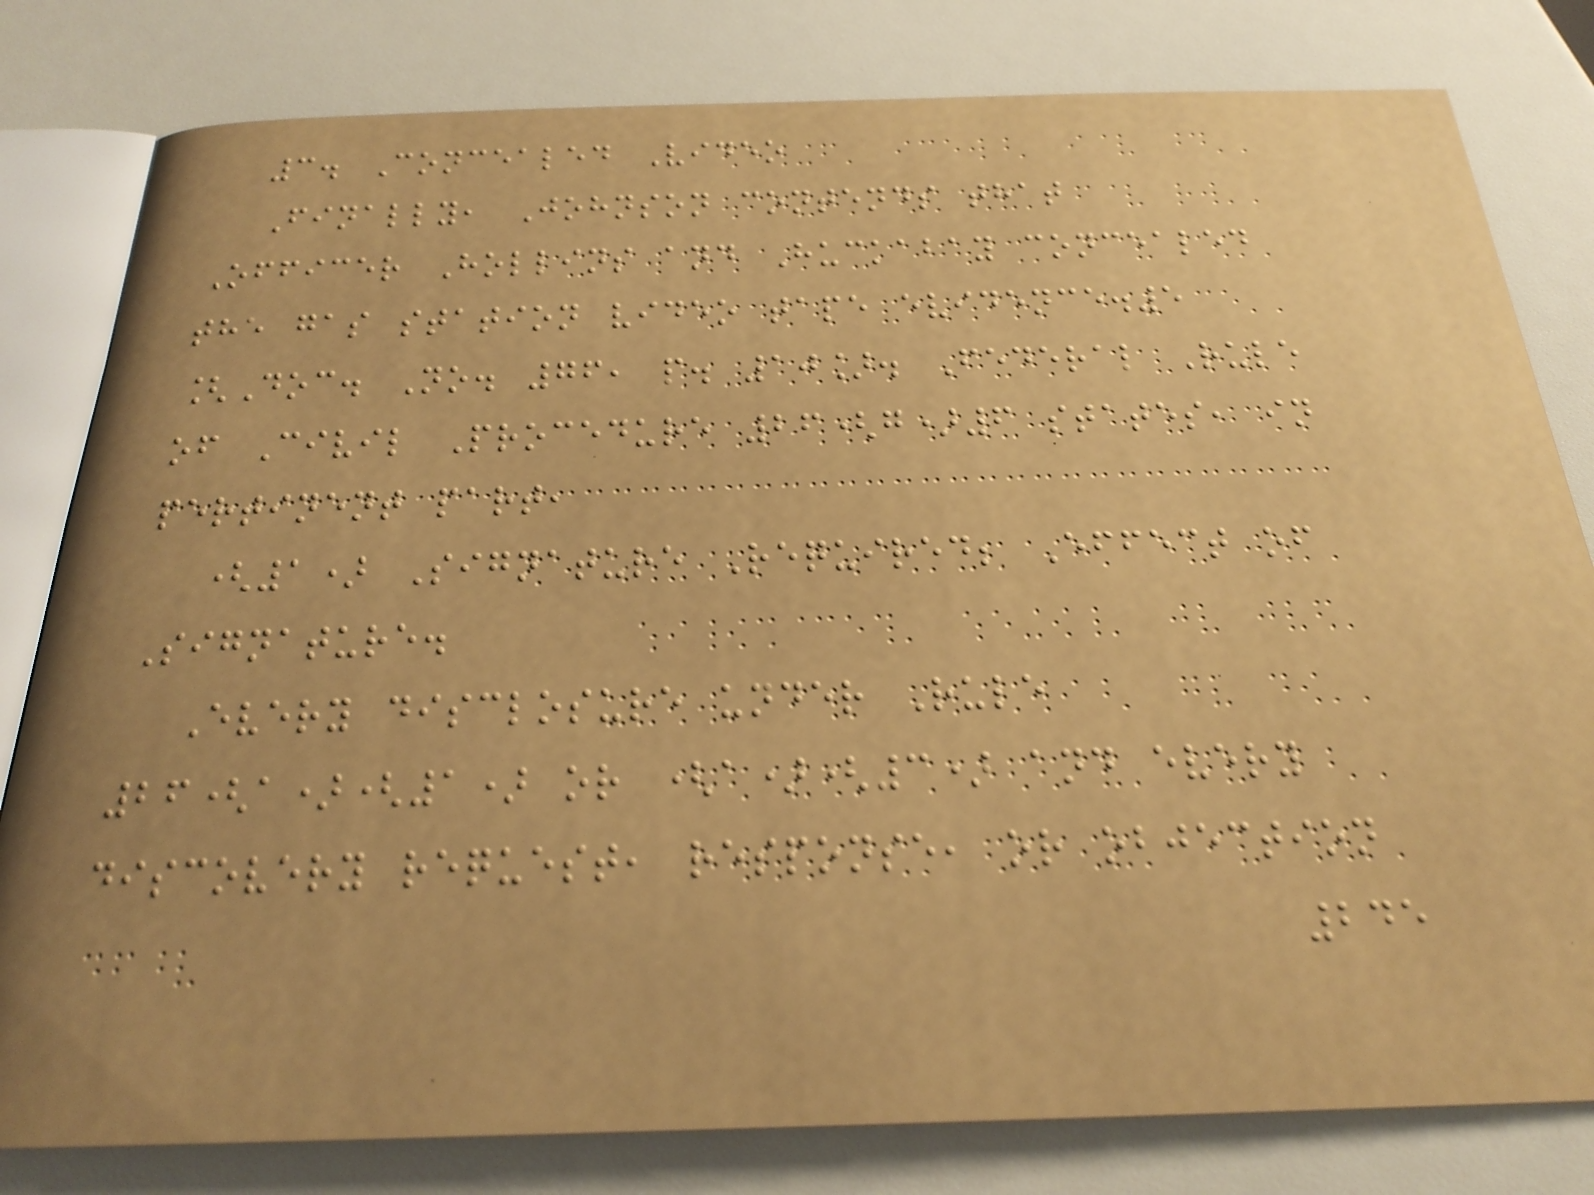3. Concealed Video
Finally, Johnson contends that
Officer Hollins and Huckabay concealed
the gas station video tape evidence.5
[Doc. No. 76, p. 10]. Federal Rule
of Civil Procedure 26(g)6 states, in
pertinent part,
(1) Signature Required; Effect of
Signature.
Every disclosure under Rule
26(a)(1) or (a)(3) and every
discovery request, response, or objection
245
